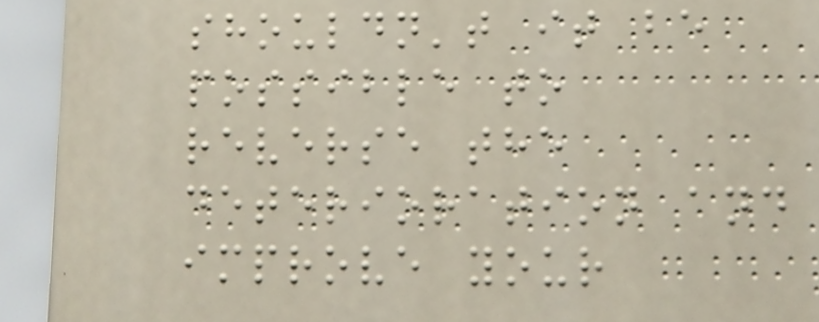shouldn't it be
possible to
reverse the
deterioration and
improve your
